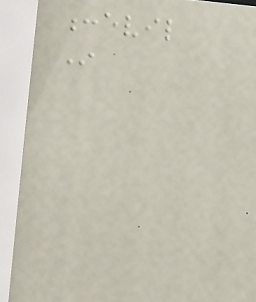:evil
In
